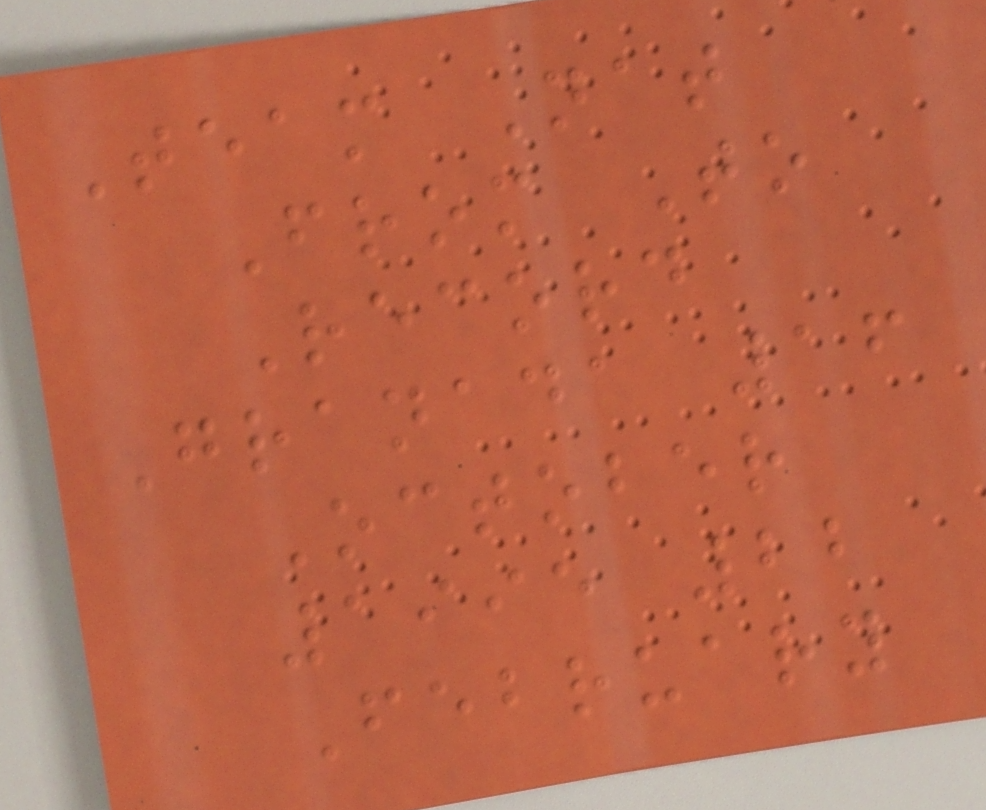Team Nat
From To
Record
Granada 16
October
1995 22
February
